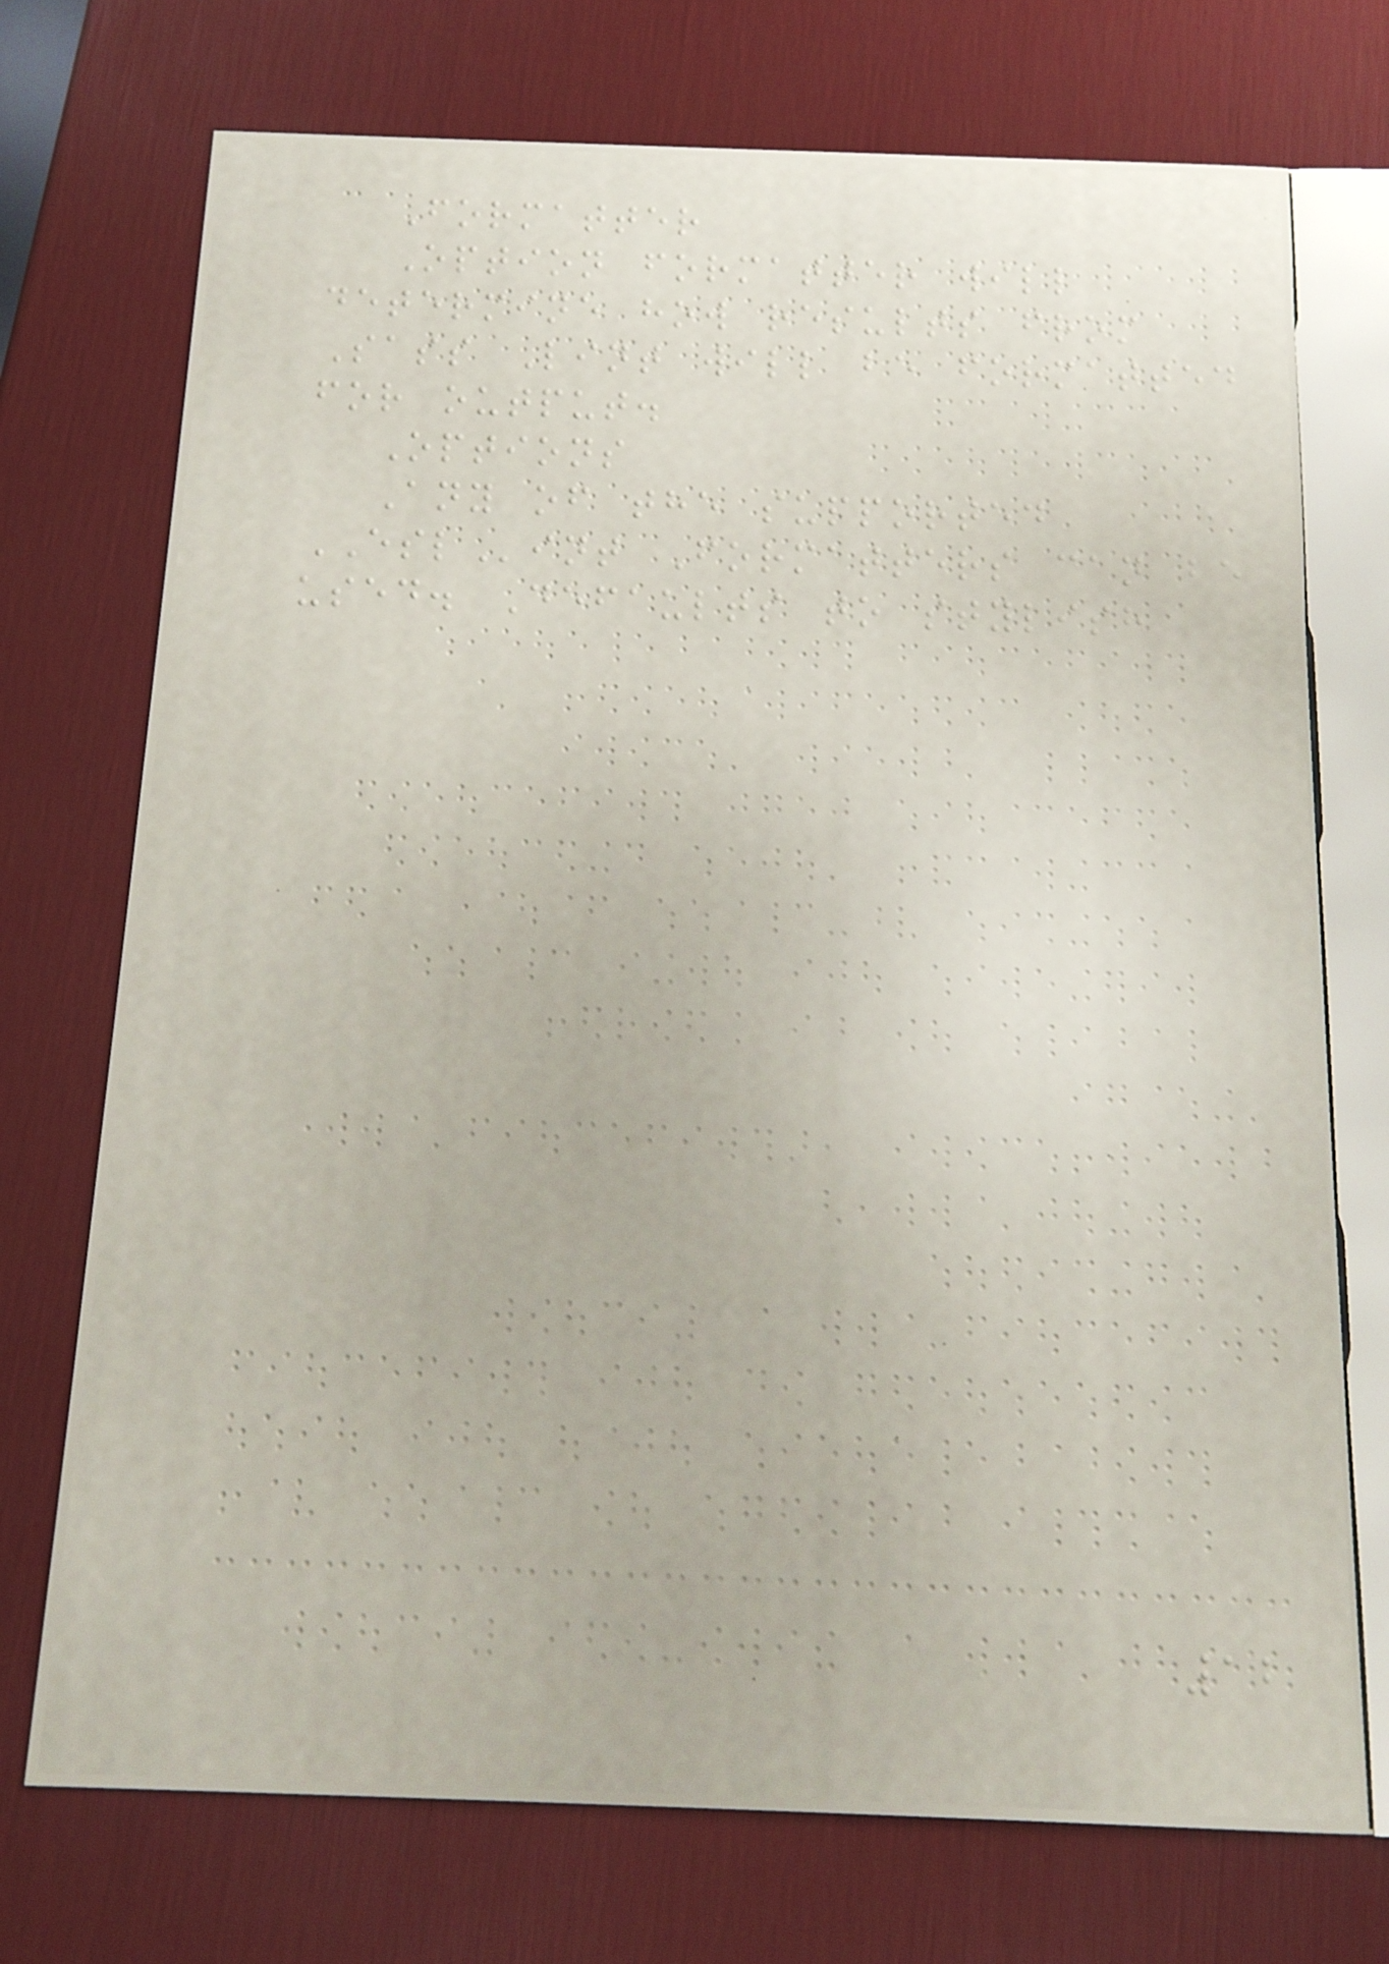Formatter
Option formatter will
determine how results from
Sass Lint will be formatted
for output.
Options
Any of the supported
ESLint Formatters can be
used. Defaults to stylish
12
